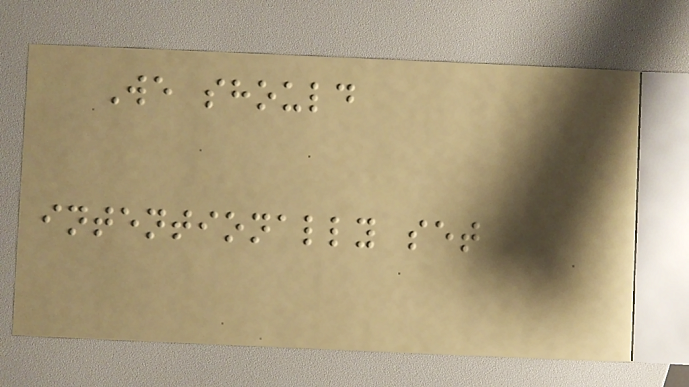We should
intentionally set
